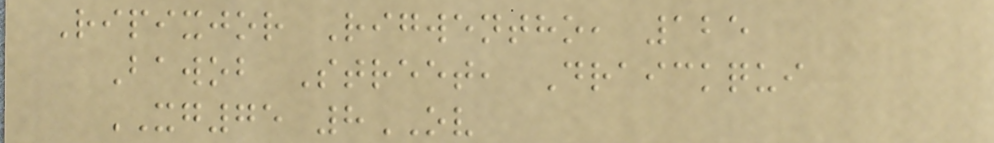Ripixjor Rigwentho, 125
Bawob Street, Draickqui
XG75 8OV
